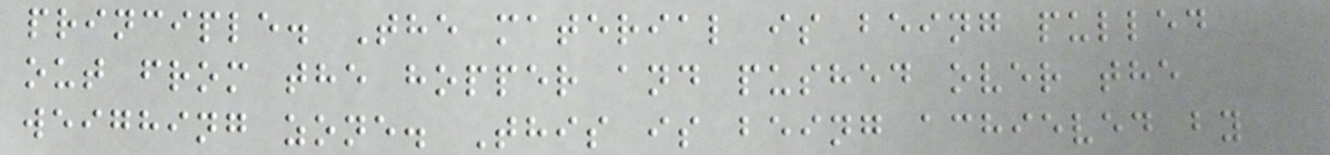principle. The material is being pulled
out from the hopper and pushed over the
weighing zone. This is being achieved by
